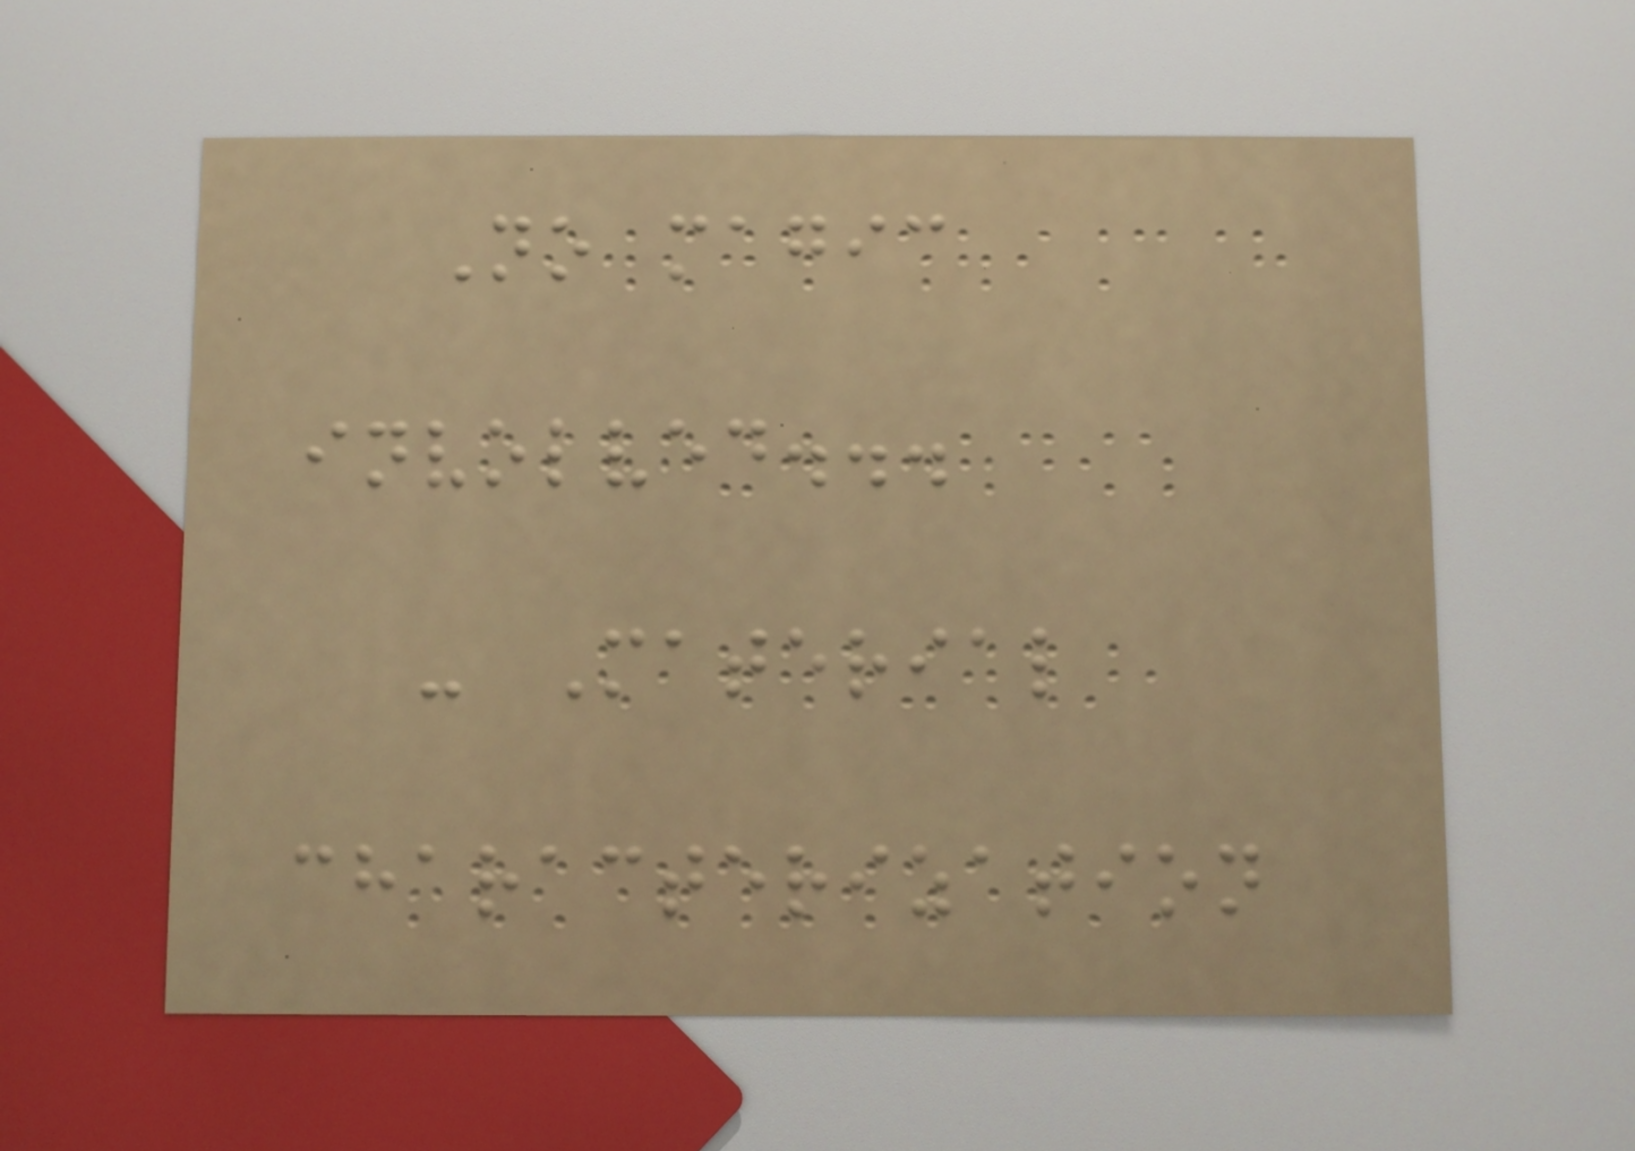No magic
involved...
- Material
characterization
